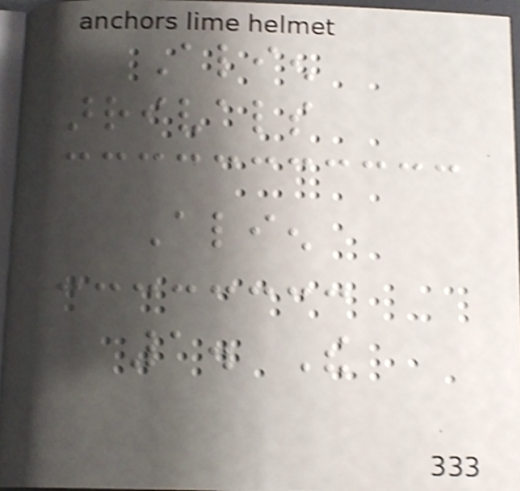Alien
arrivals
Alien
1. The
